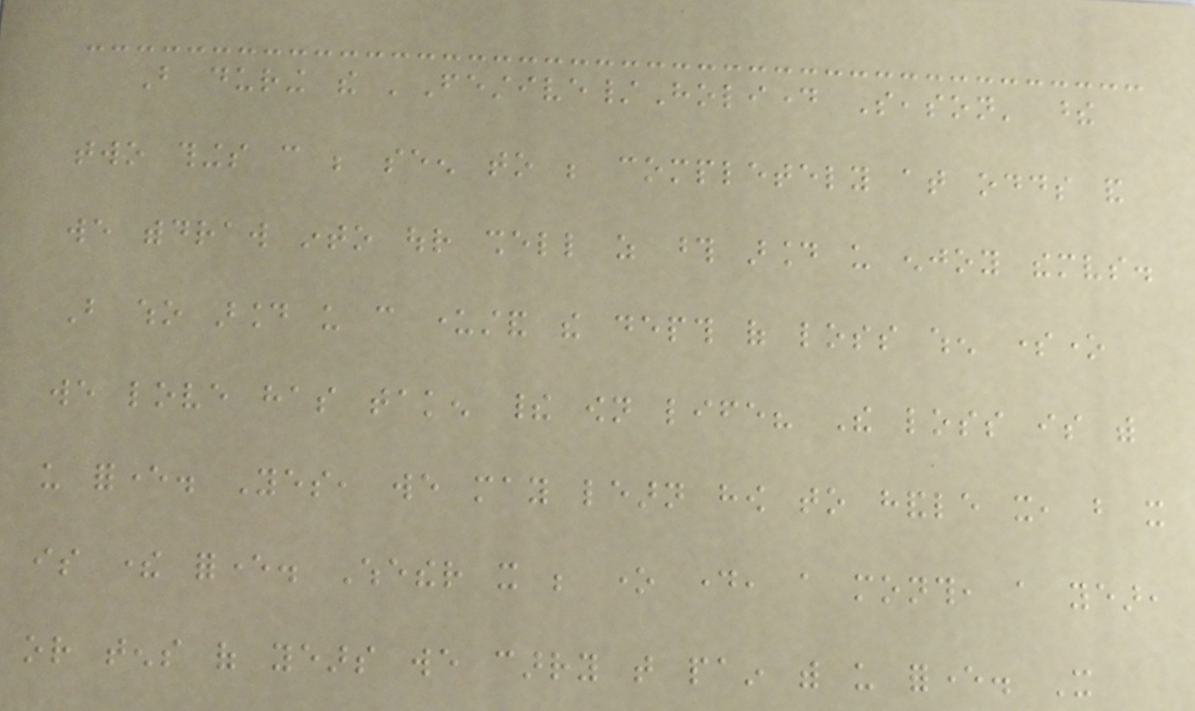But during the 'Festive/Holiday Season' these
two things can be seen to be completely at odds and
we withdraw into our shell as those around us enjoy themselves.
But who around us can understand the depth of loss when someone
we love has taken their own life? The loss is with
us forever. Yes, we may learn how to handle it, but it
is there forever. Whether it be one day, a month, a year,
or tens of years we carry that pain with us forever. It
